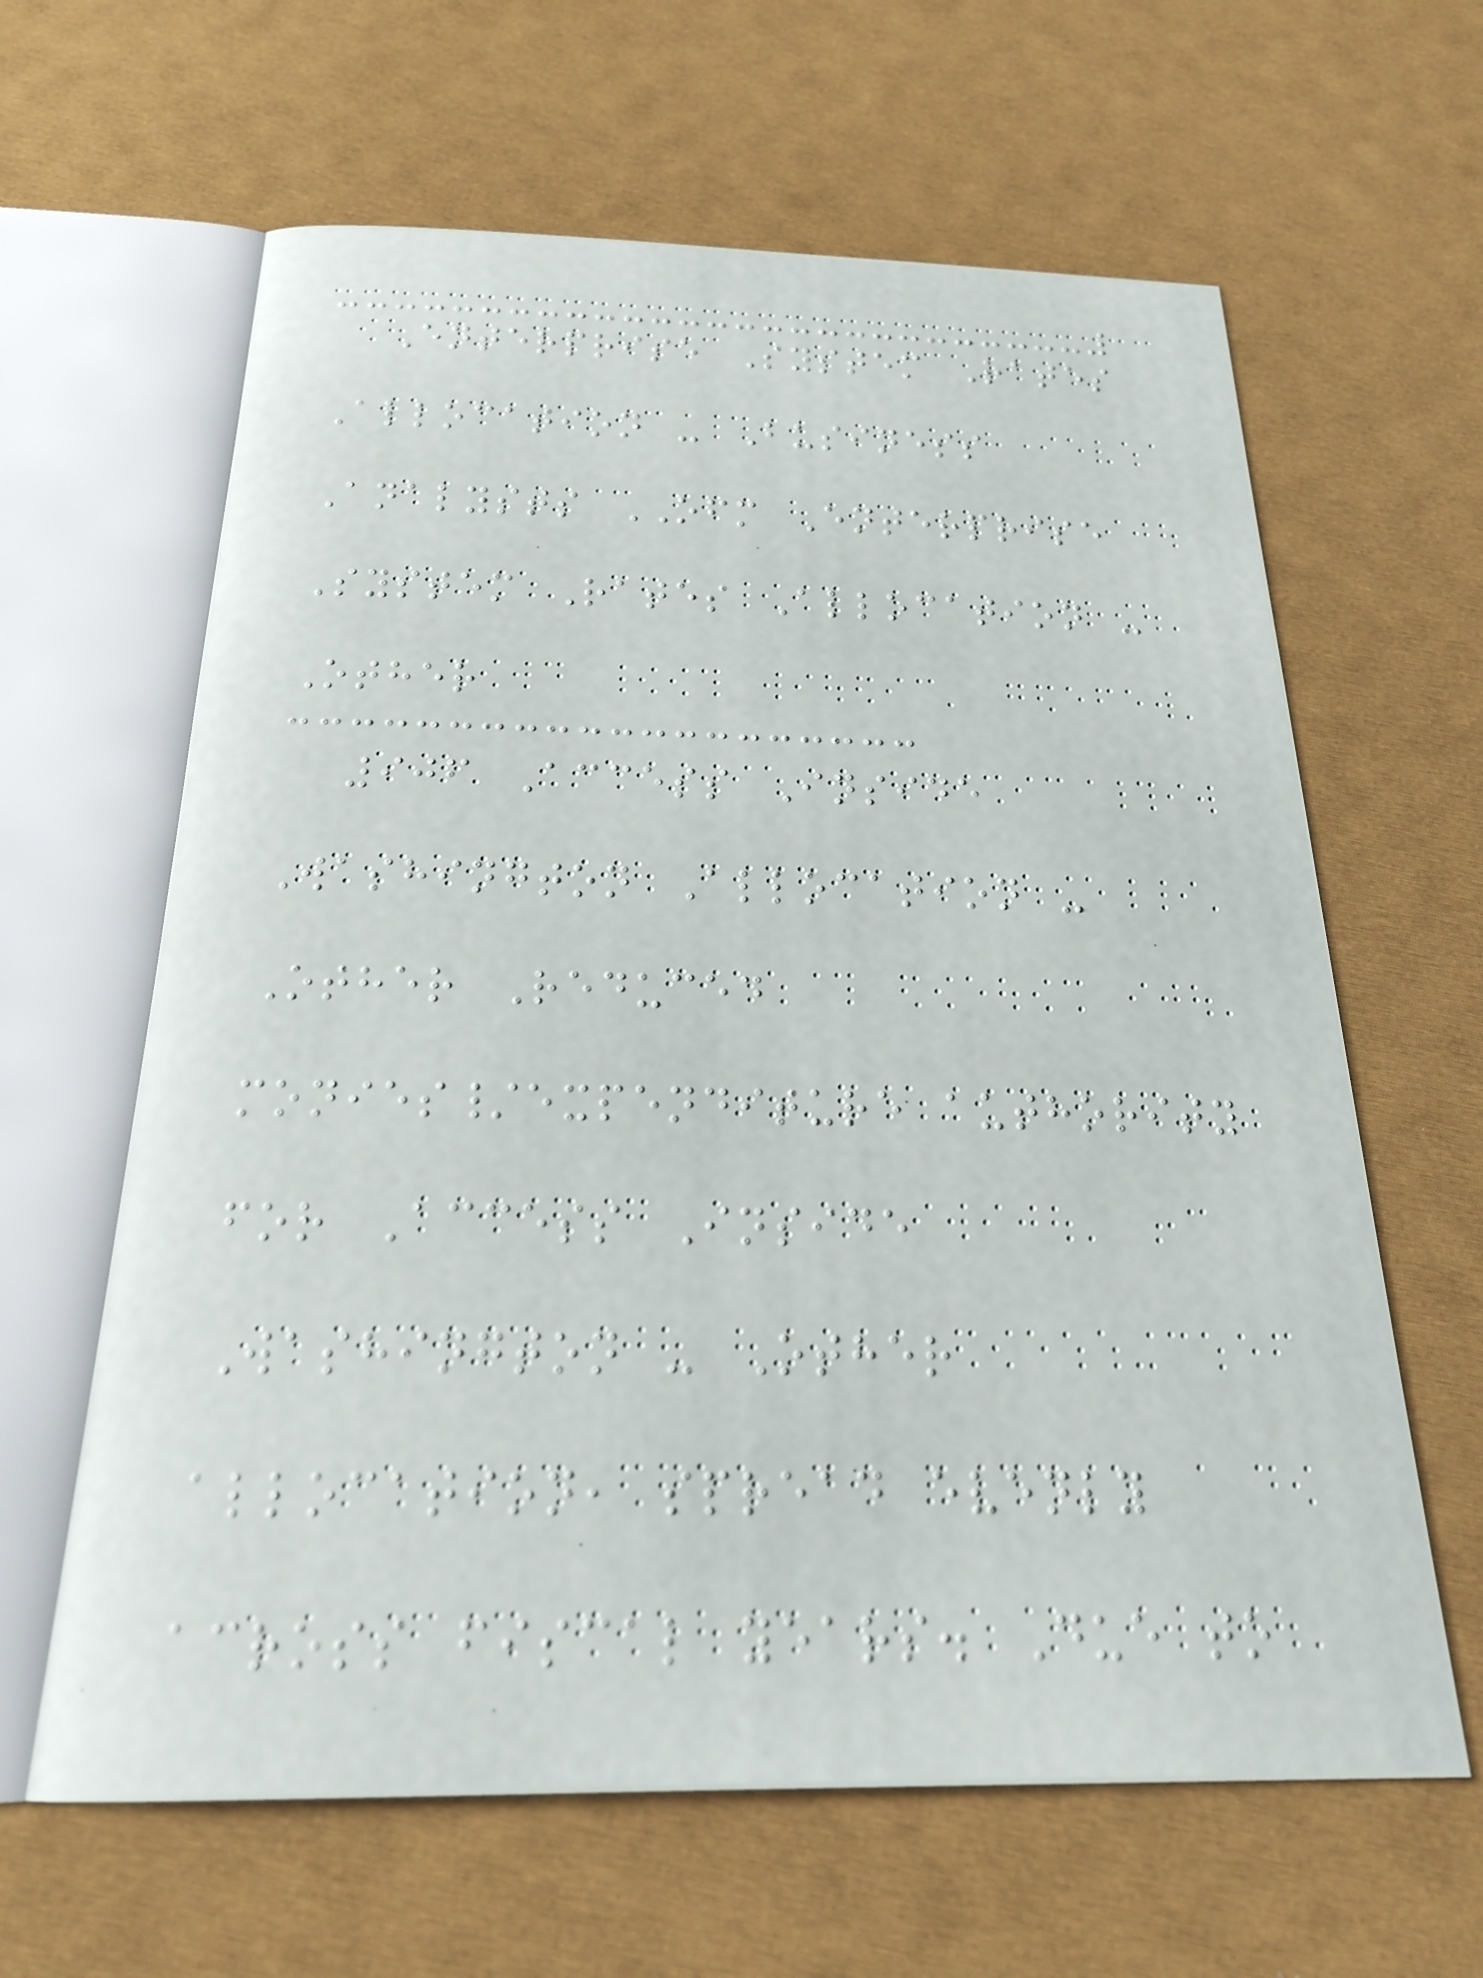Enterprise System Rates
Allocation - Business
Analysts OFM Enterprise
System Rates Allocation -
Other
906 Access Inside
Washington Allocation -
Other Reduced
monies/expenditure authority
for Access Inside
Washington - Other
allocation, spread evenly
across fiscal years. Due to
